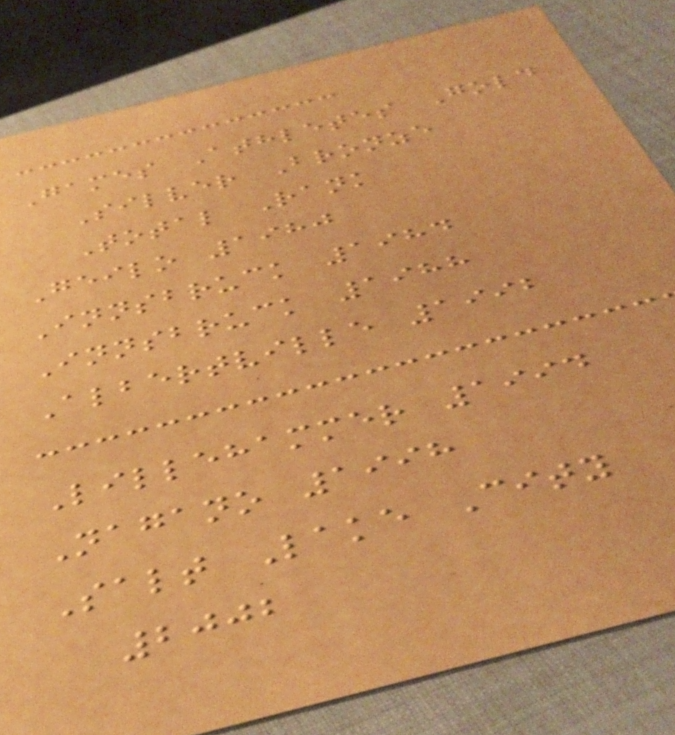Games Athletes Gold
Silver Bronze
Total Rank
Geilo 1980
Innsbruck 1984
Innsbruck 1988
Albertville 1992
Lillehammer 1994
Nagano 1998
Salt Lake City
2002
